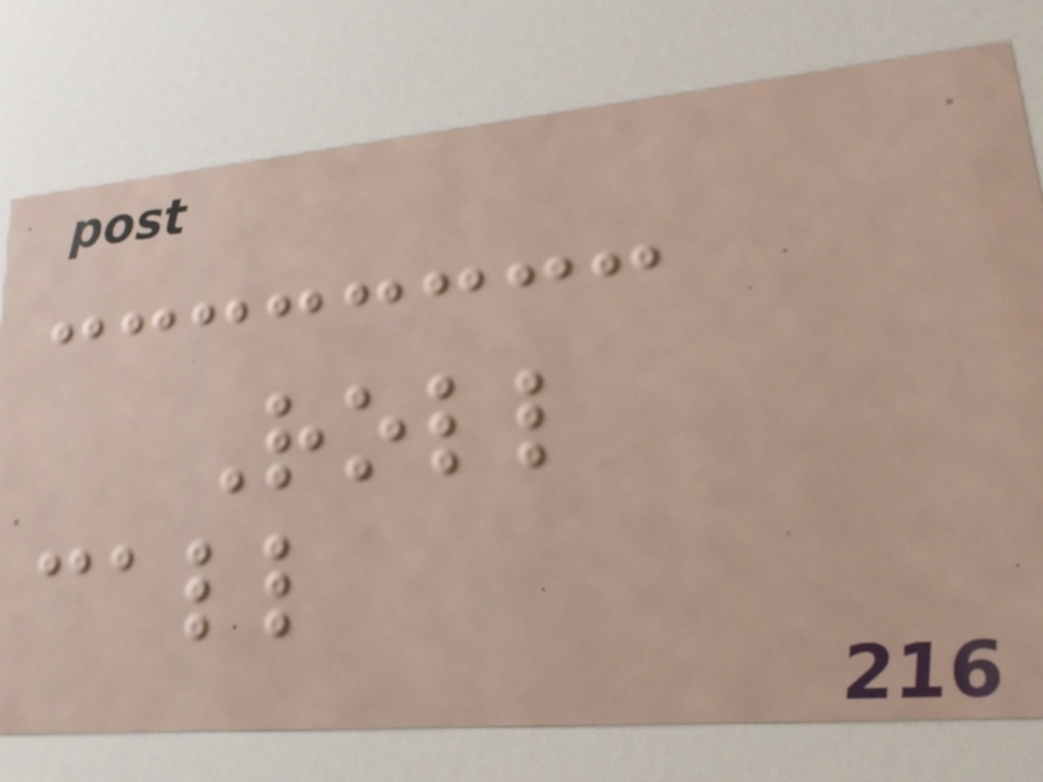Roll
call
